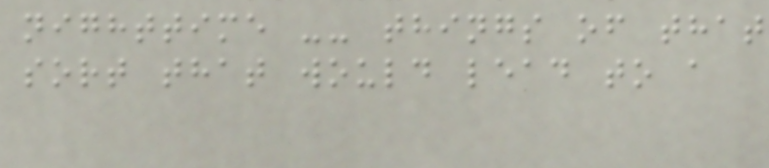nighttime -- things of that
sort that would lead to a
